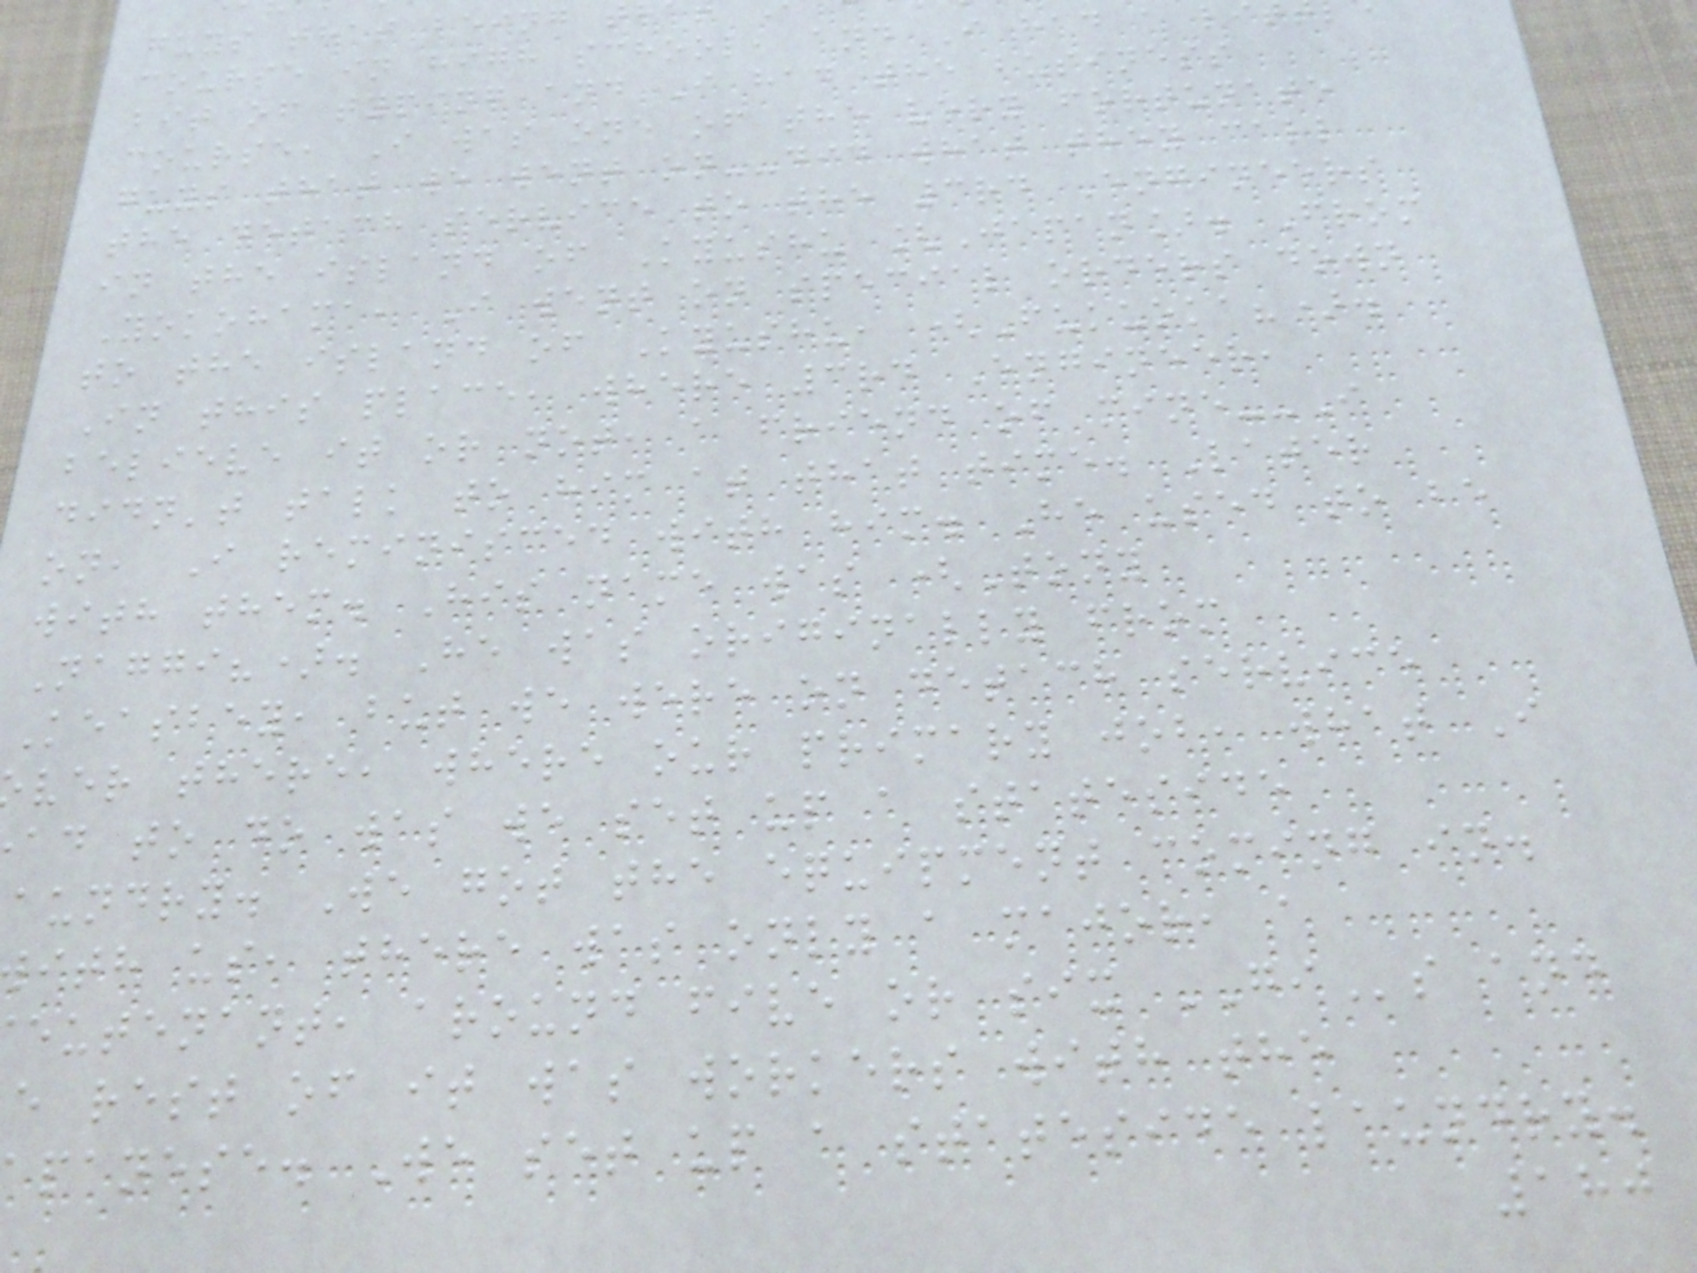guys that being t
course in high school, and I had a li
bit of typing and I had the business
course, I was one of the very fortunate
guys that we went on--did what they call
the detach service to the 3rd Engineers
in the island of Kyushu [Japan]. From
Yokohama, I went on special orders down
to the island of Kyushu, (Fukuoka?).
In this place, where 3rd Engineer,
believe it or not, a friend of mine--I
didn't talk to him at that time. Later
on, I reminisced with him. He used to be
with them. His name was (Tony
Naggi?). He was originally from
Keasbey, but we were on detach service
ver there, where our primary job, what I
ad to do was we set up a stateside
aundry. We got the equipment coming in.
ith us, there was only a major, a
eutenant, around five or six GIs and
e rest of it was workers with the
panese. We set up a stateside laundry.
180
